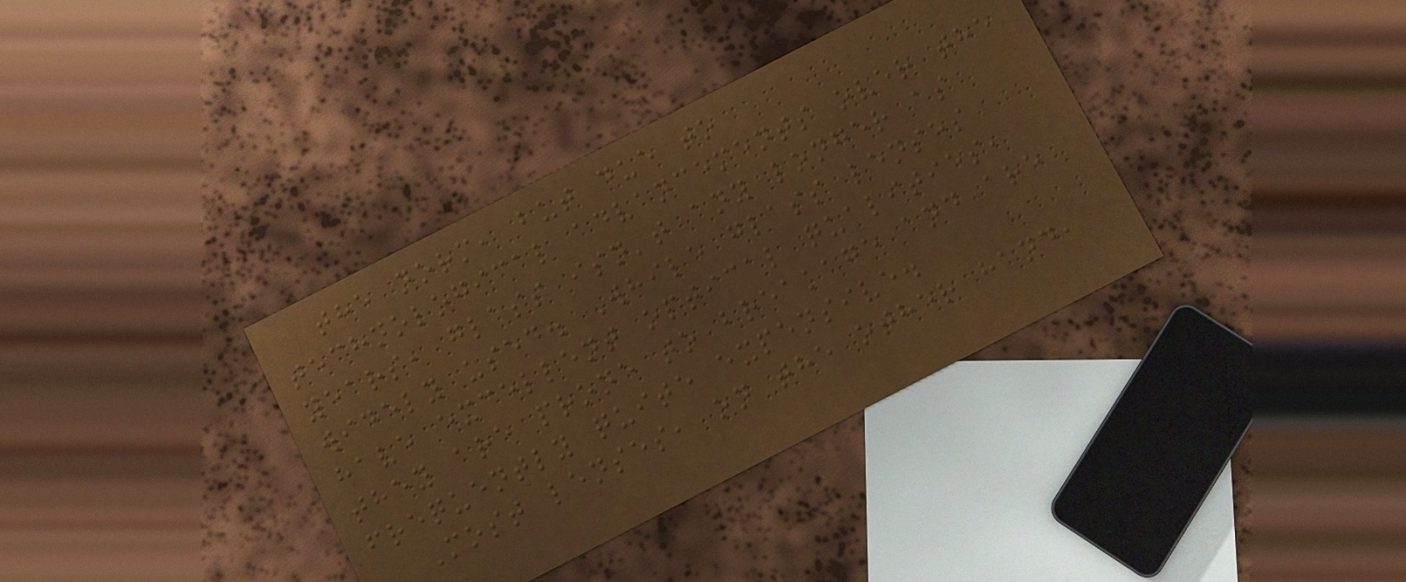the norm, but due to
technological advancements over the
years, glass isn't any longer as
widely used. While glass lenses
have excellent optical qualities,
they are prone to breakage and are
frequently quite expensive.
Most lenses, on the other hand,
